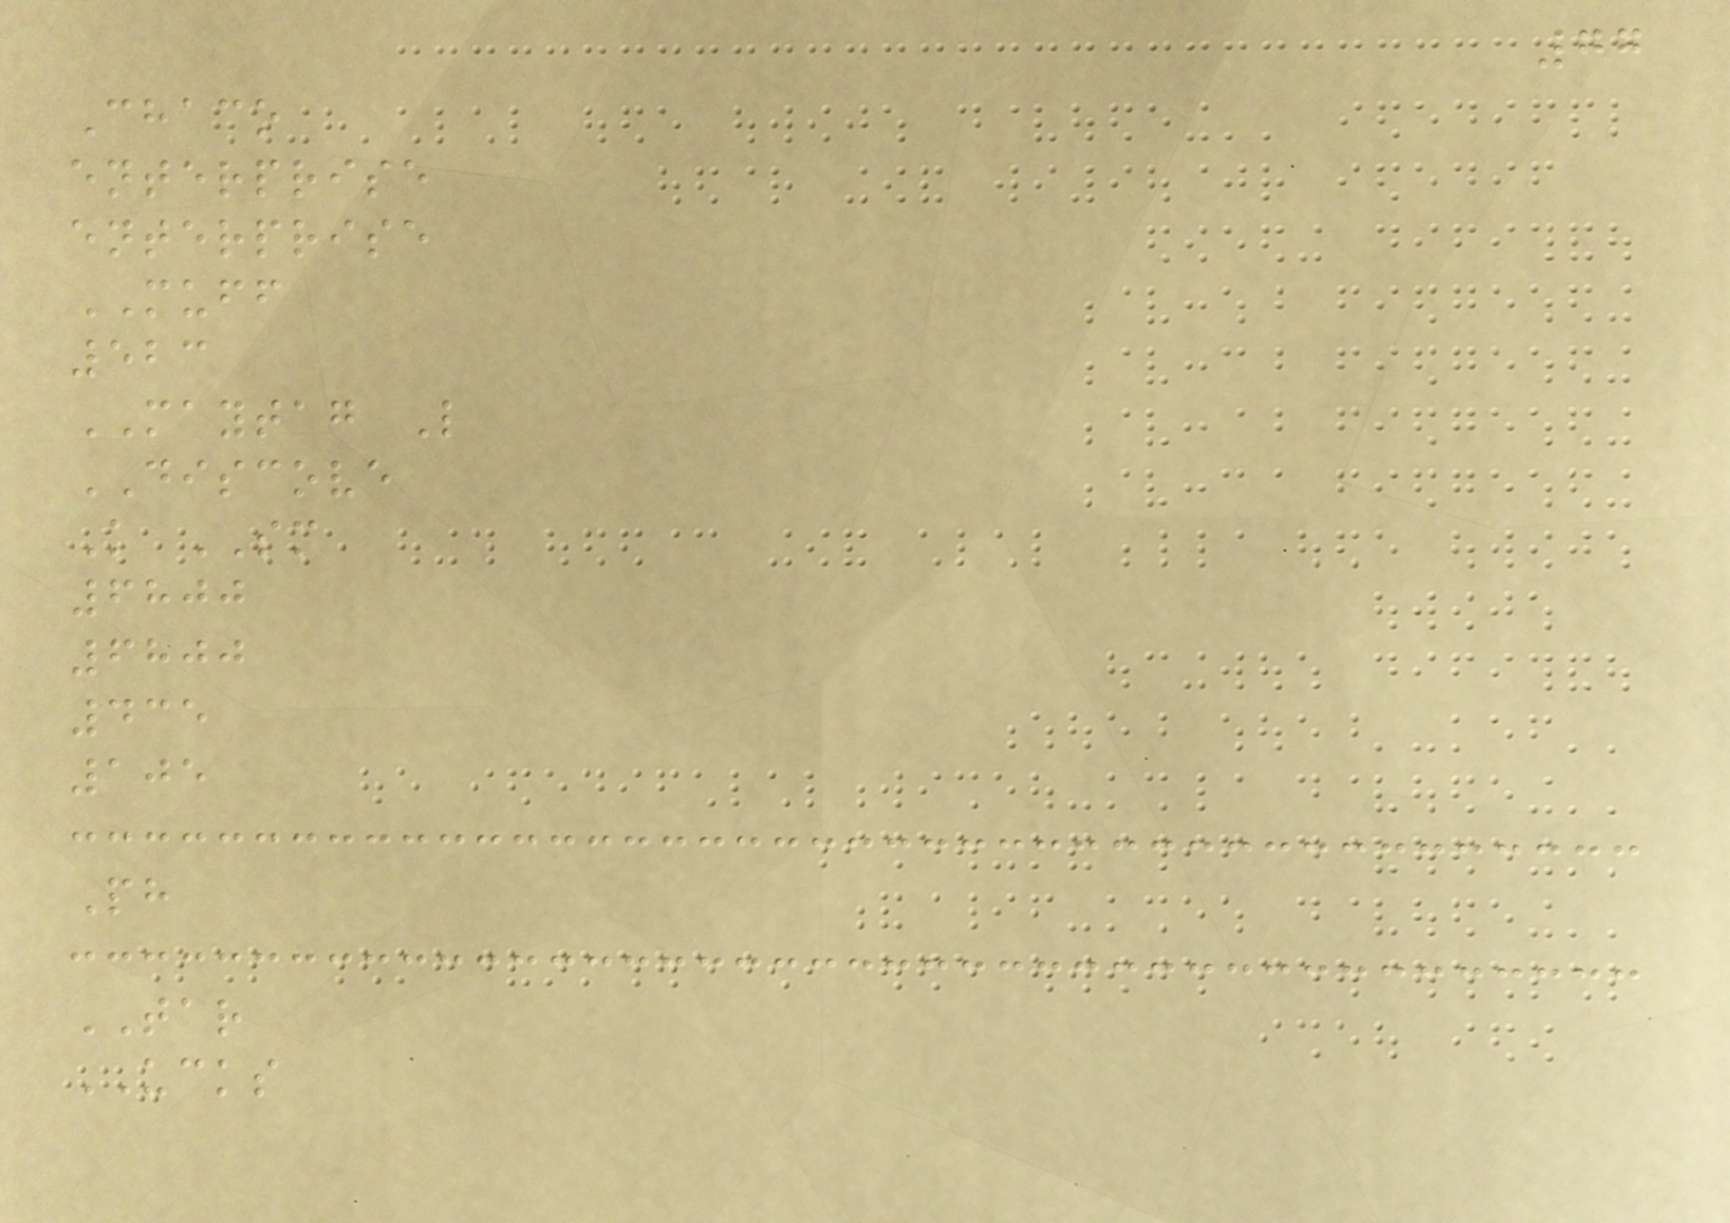77
Chaco
enterprise
enterprise
MUFF
523
MAYTAG L
DISCOVE
K SM
6800
6800
435
105
Ph
TAR
UCKS
